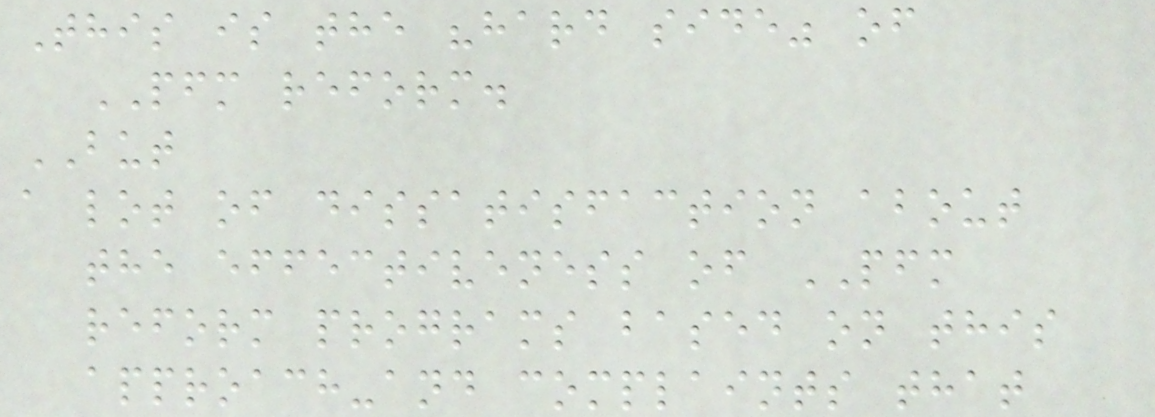This is the "hard side" of
PFM reform.
BUT
a lot of dissatisfaction about
the effectiveness of PFM
reform programs based on this
approach-and complaints that
